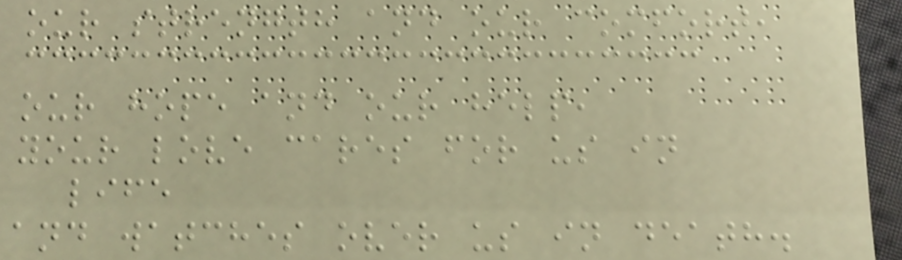our strength and our comfort,
our hope and our help,
your love cares for us in
life
and watches over us in death.
